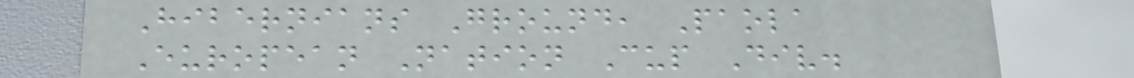Hibernians Ground, Paola
European Nation Cup Div.
